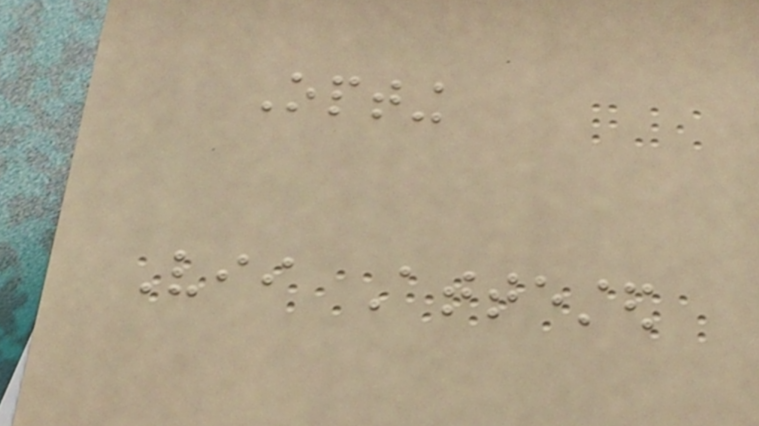Opting
Vii Attested
